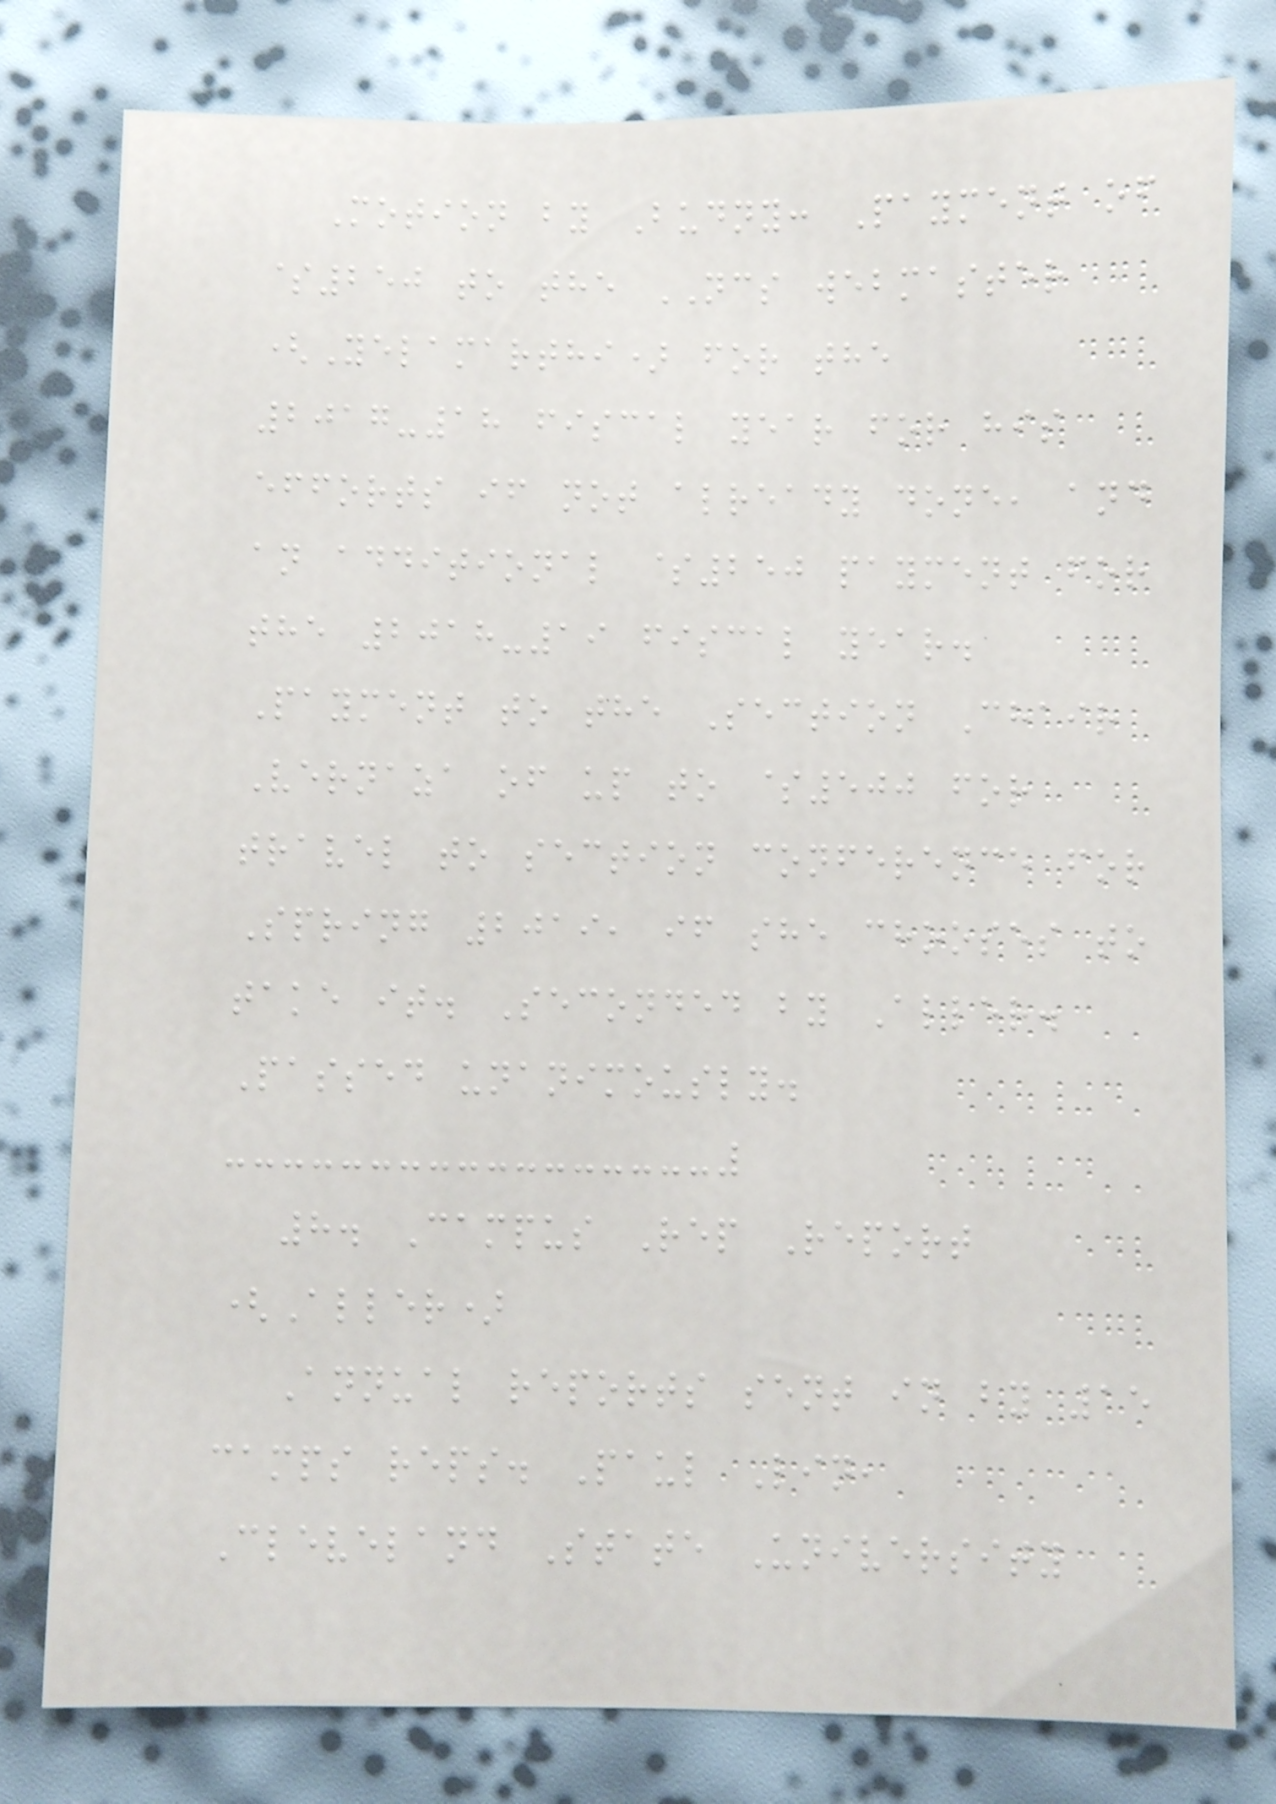Motion by Budny: Payment of
$250 to the NCS webmaster
(Yelamarthi) for the
2017-18 fiscal year for his
efforts if not already done, and
an additional $250 payment for
the 2018-19 fiscal year.
Payment to the Section Chair
Vernaza of up to $500 for
travel to section conference for
Spring 2019, if she chooses to
take it. Seconded by Aller.
Passed unanimously.
8. Campus Rep Report
(Aller)
Annual reports sent in by 15
camps reps. Paul Lin,
Cleveland State University
